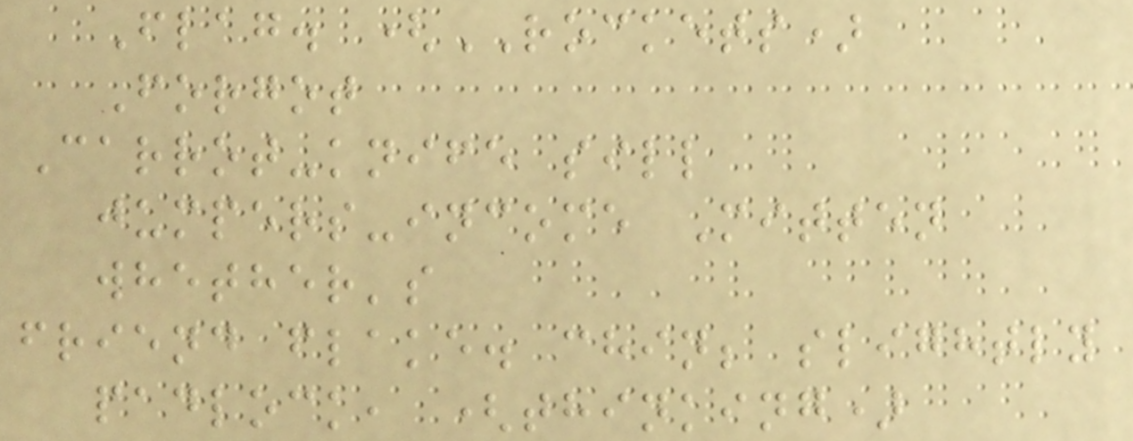Flag. (ROCKETS)
Forgot
Carrot-knife sill
jumpers-income Mitten
whether's
friend flake. chin; slightly
padlock, (thinking)
